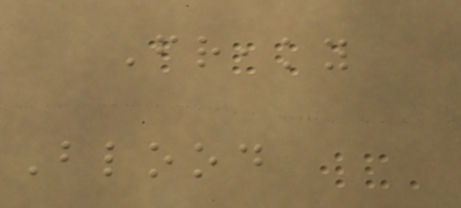Freaky
Blood
